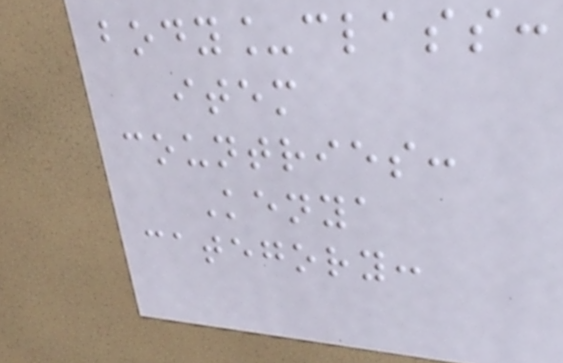body_class:
item
countries:
Kenya
category:
